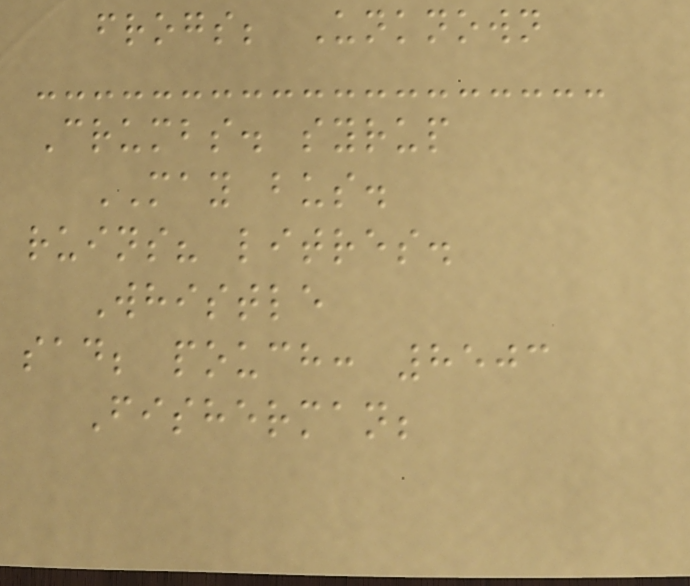frogs; Unknown
Crumbs. syrup
MAY bus.
ruins? litres.
Whistle
sad; pouch: 8503
Fisherman;
